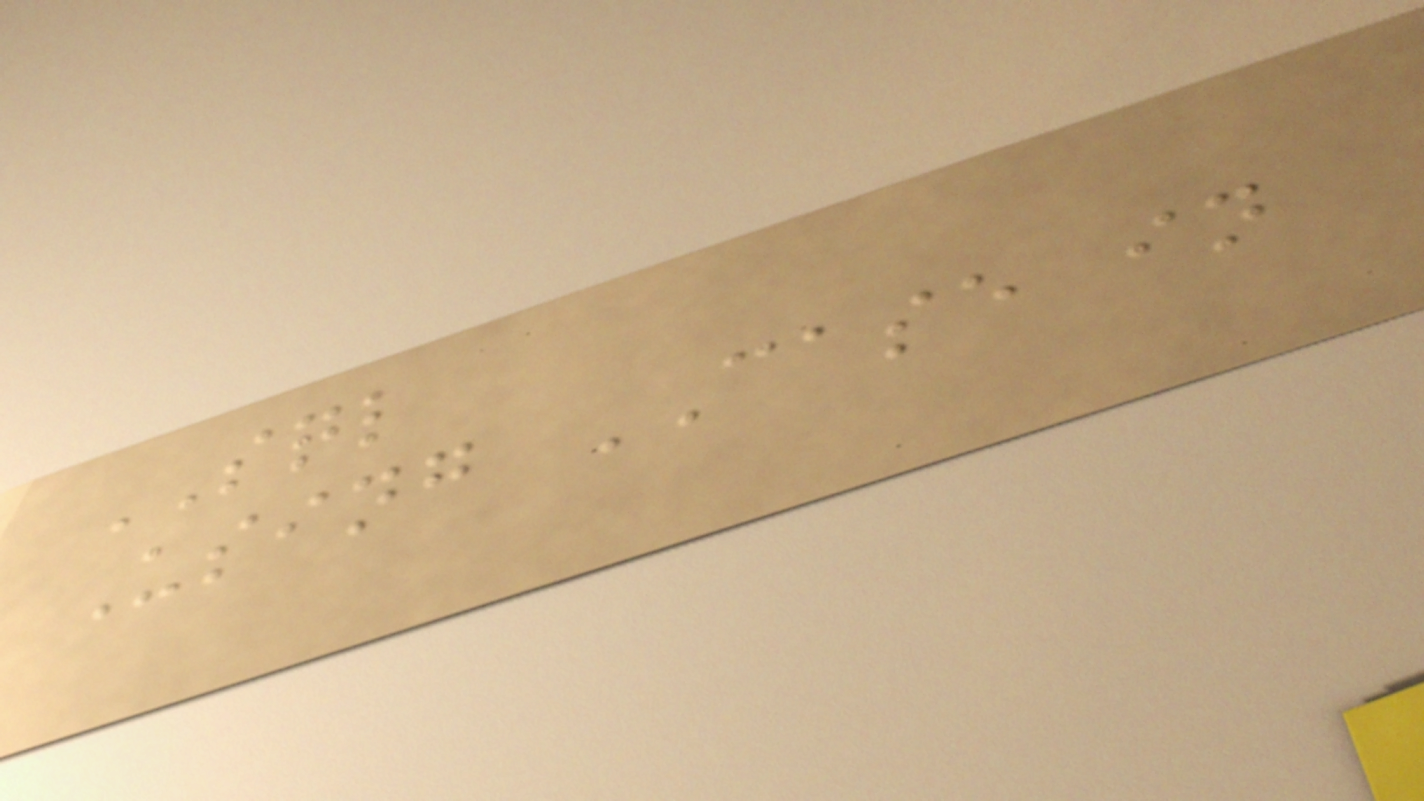SQL
Using CASE in
